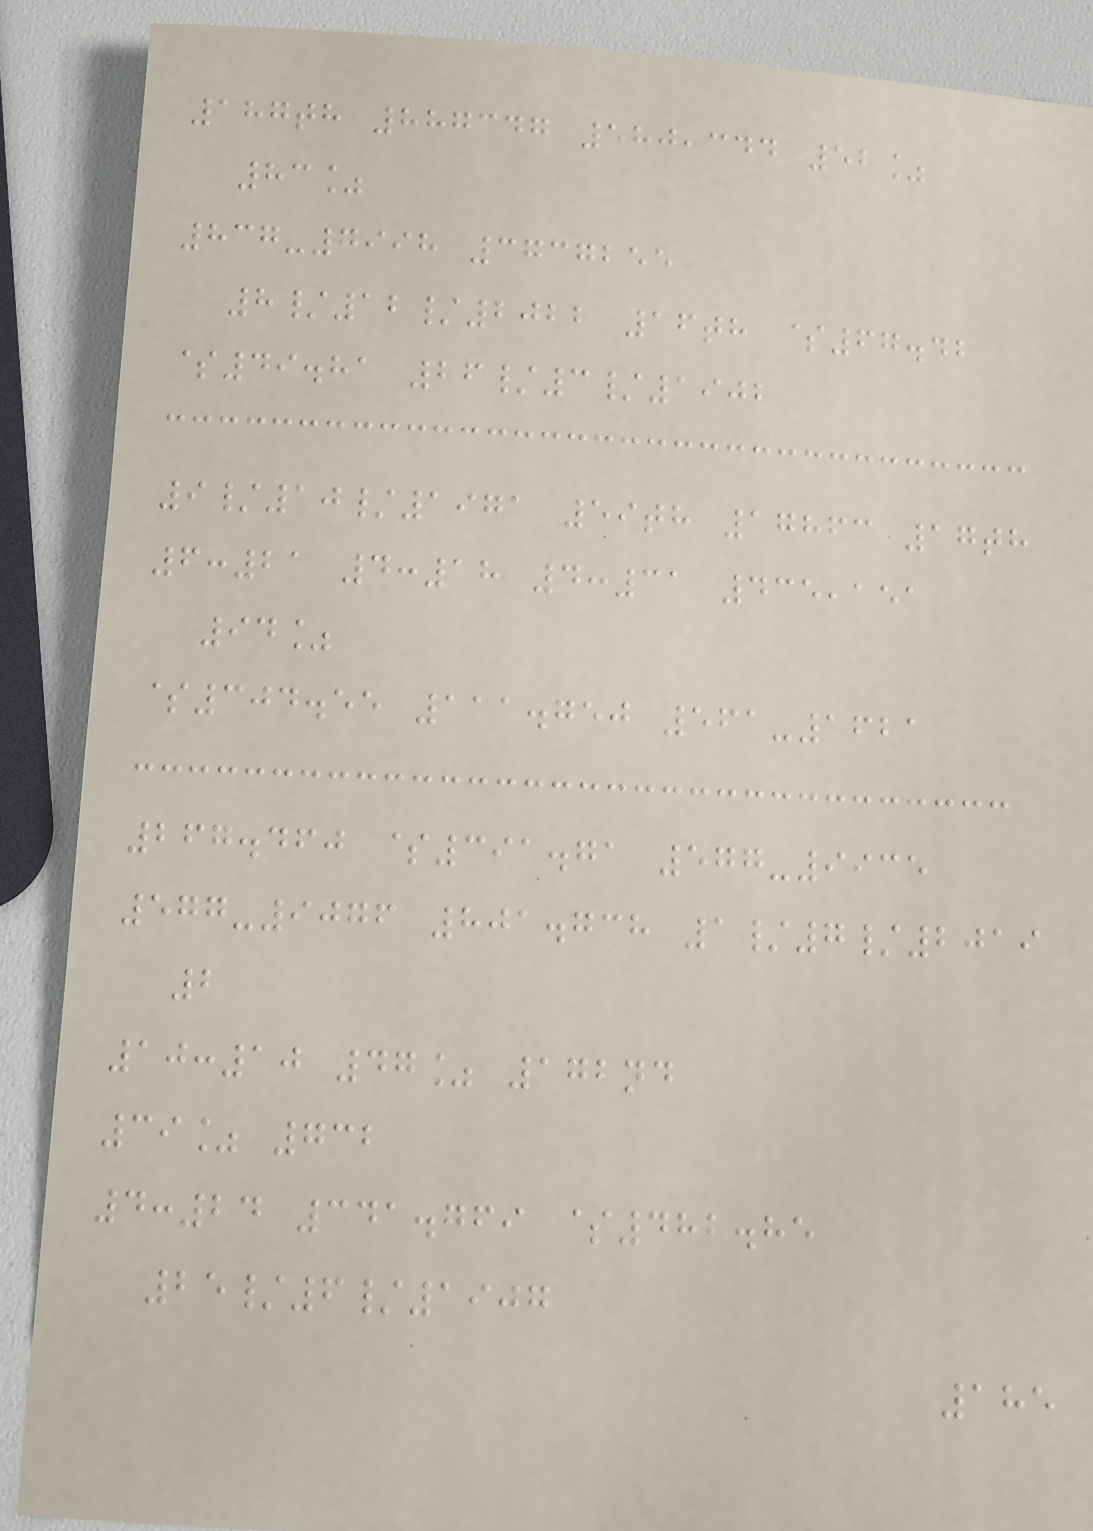187th 887347 580,344 52%
83%
837-7998 3737255
8/12/2022 16th $67.42
$49.81 26/3/1902
9/10/1971 59th 17863 17th
6:21 4:18 4:31 435,151
94%
$304.55 111.750 561-1621
267.460 $391.71 577-9935
577-9076 801.738 1/7/2019
2
10:10 47% 172nd
39% 732
4:24 341.769 $482.85
25/6/1907
185
